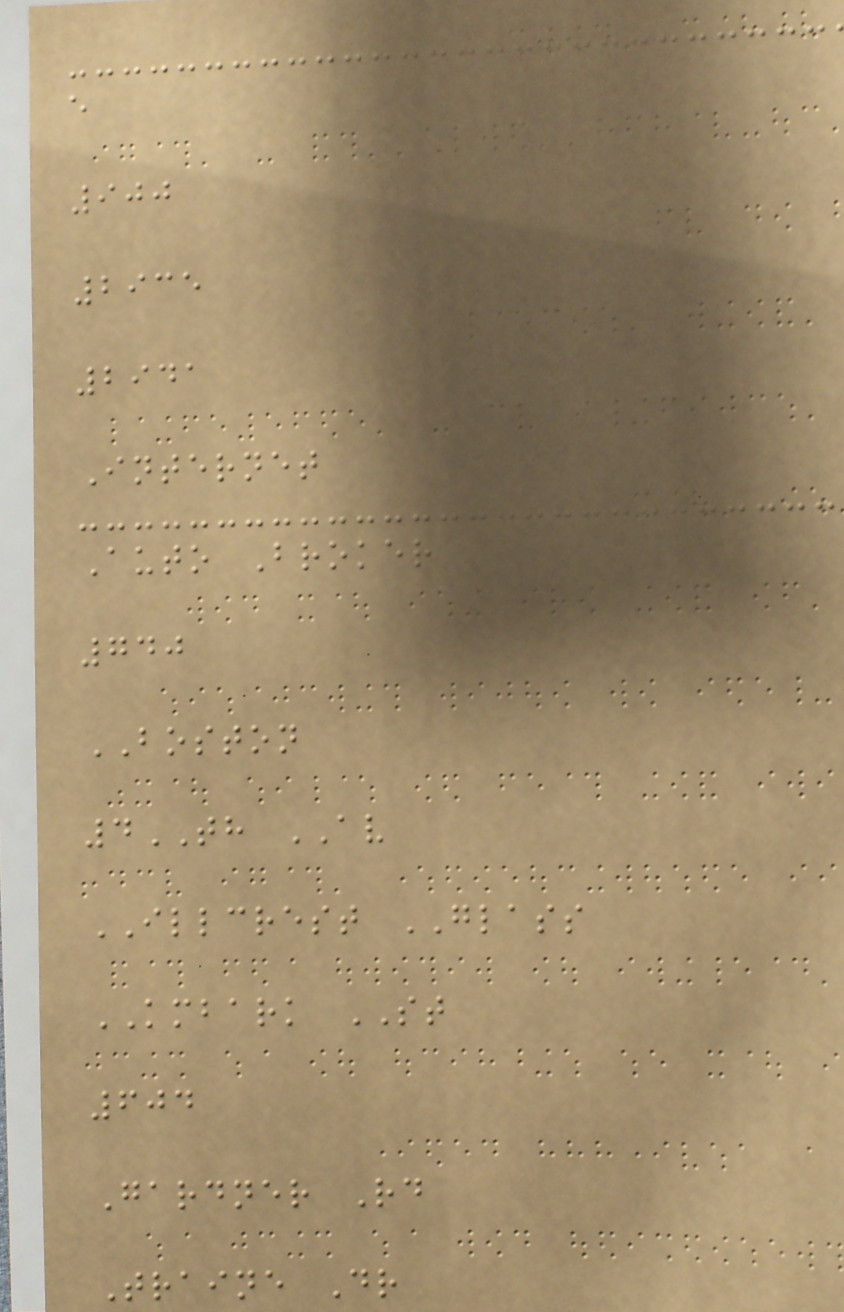e
900
2935
2941
Internet
Auto Broker
740
BOSTON
4TH AV
ILLCREST GLASS
KMBARK ST
604
Gardner Rd
Traine Dr
